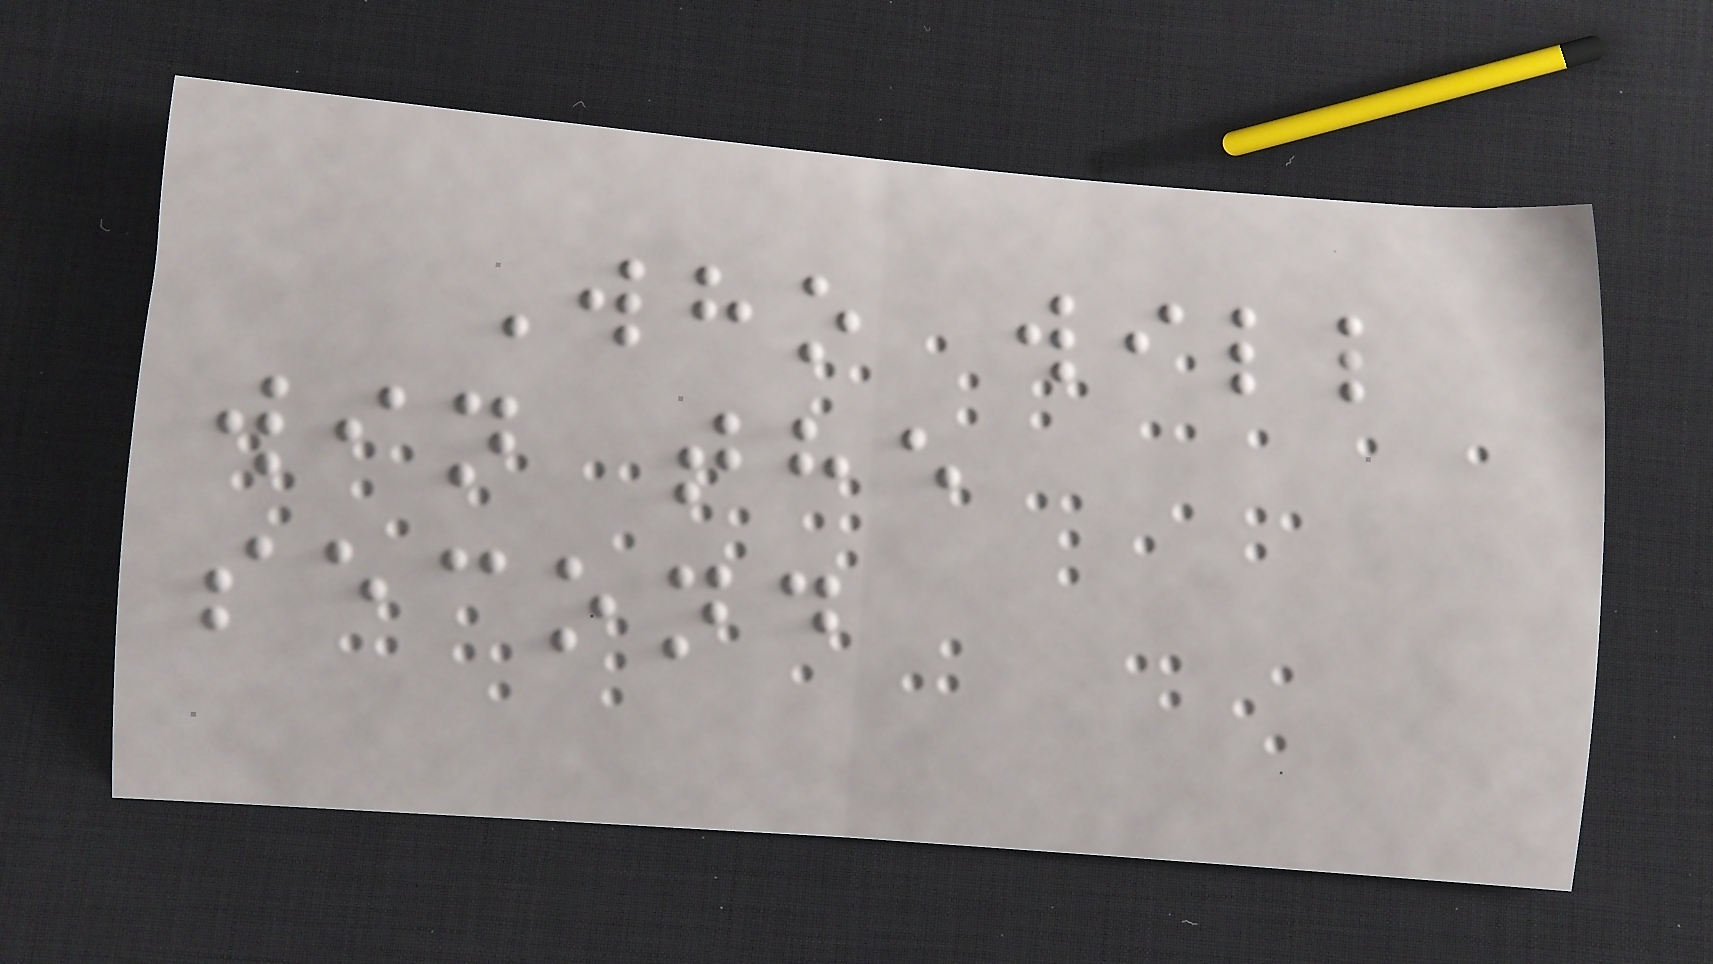Who will
win the
second
